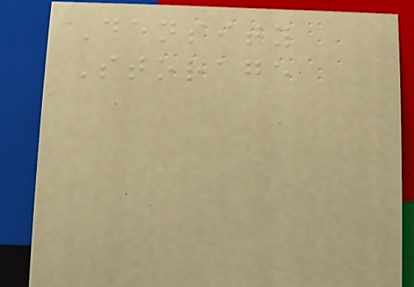Density
Storage
